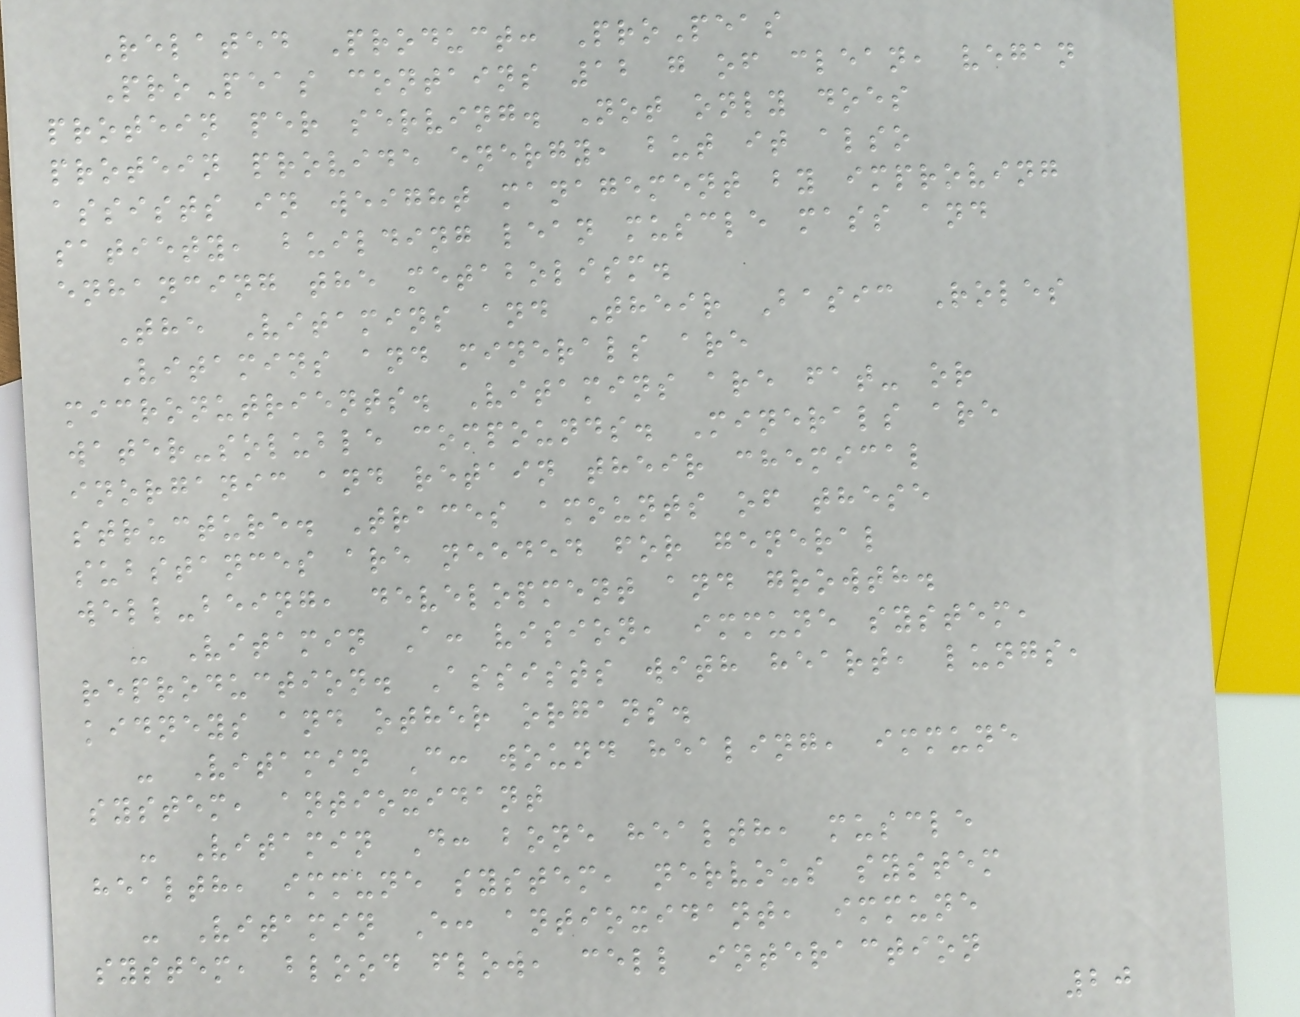Related Product: ProPeas
ProPeas contains 12 g of clean, vegan
protein per serving. Not only does
protein provide energy, but it also
assists in weight management by improving
satiety, building lean muscle mass and
enhancing the metabolism.
The Vitamins and Their Basic Roles
Vitamins and minerals are
micronutrients. Vitamins are fat- or
water-soluble compounds. Minerals are
inorganic and retain their chemical
structure. Traces amounts of these
substances are needed for general
well-being, development and growth.
- Vitamin A: vision, immune system,
reproduction. Assists with heart, lungs,
kidneys and other organs.
- Vitamin C: wound healing, immune
system, antioxidant
- Vitamin D: bone health, muscle
health, immune system, nervous system
- Vitamin E: antioxidant, immune
system, blood flow, cell interaction
20
